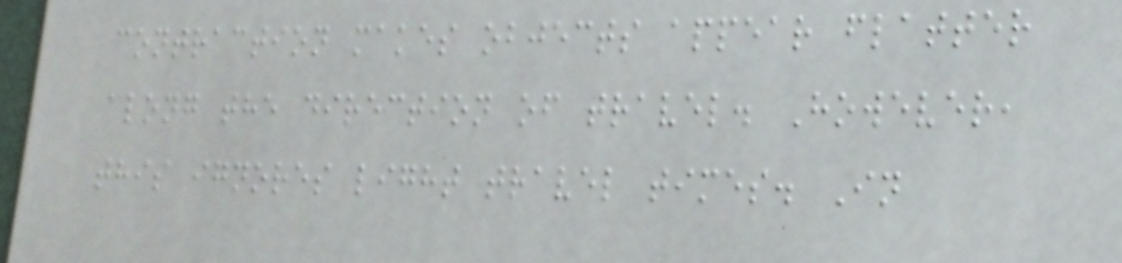contraction makes objects appear flatter
along the direction of travel. However,
this ignores light travel times. In
